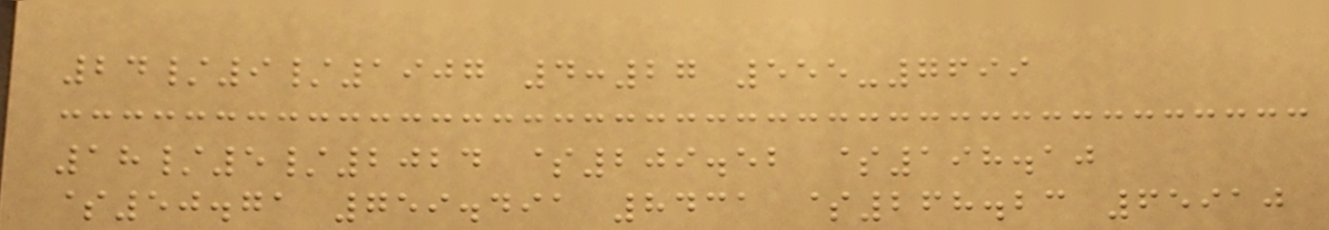24/9/1907 4:27 555-7699
18/5/2024 $209.52 $198.10
$50.71 759.491 8431 $268.23 65910
